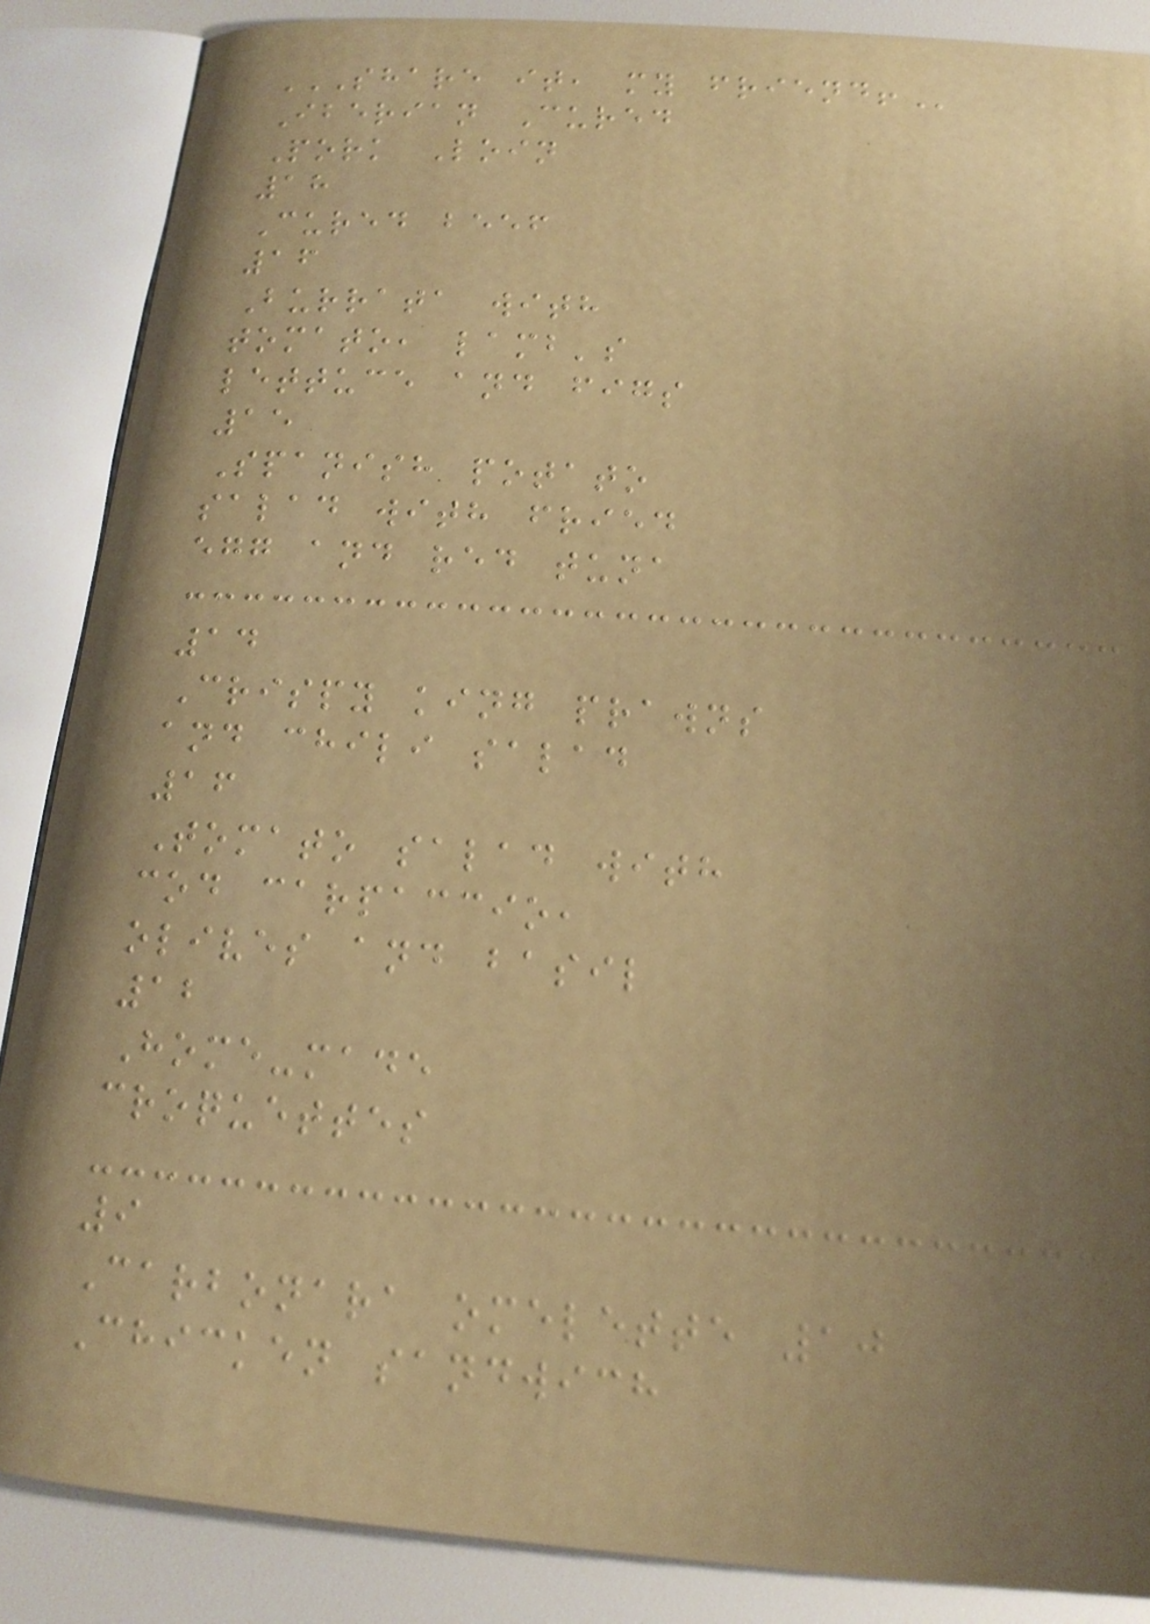SHARE IT, MY FRIEND!
Iberian Cured
Pork Loin
18
Cured beef
16
Burrata with
tomato, lamb's
lettuce and figs
15
Spanish potato
salad with fried
egg and red tuna
14
Crispy king prawns
and chili salad
16
Tomato salad with
cod carpaccio,
olives and basil
12
Home-made
croquettes
9
Carbonara omelette 10
Chicken sandwich
